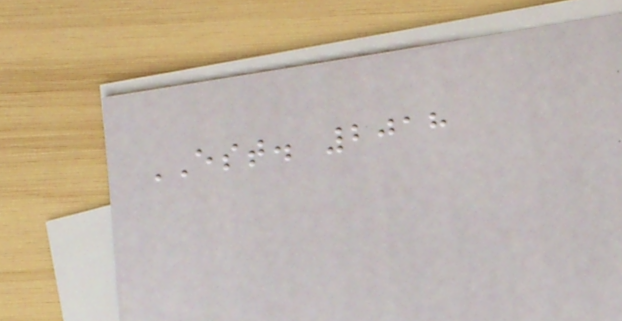EST. 2018
